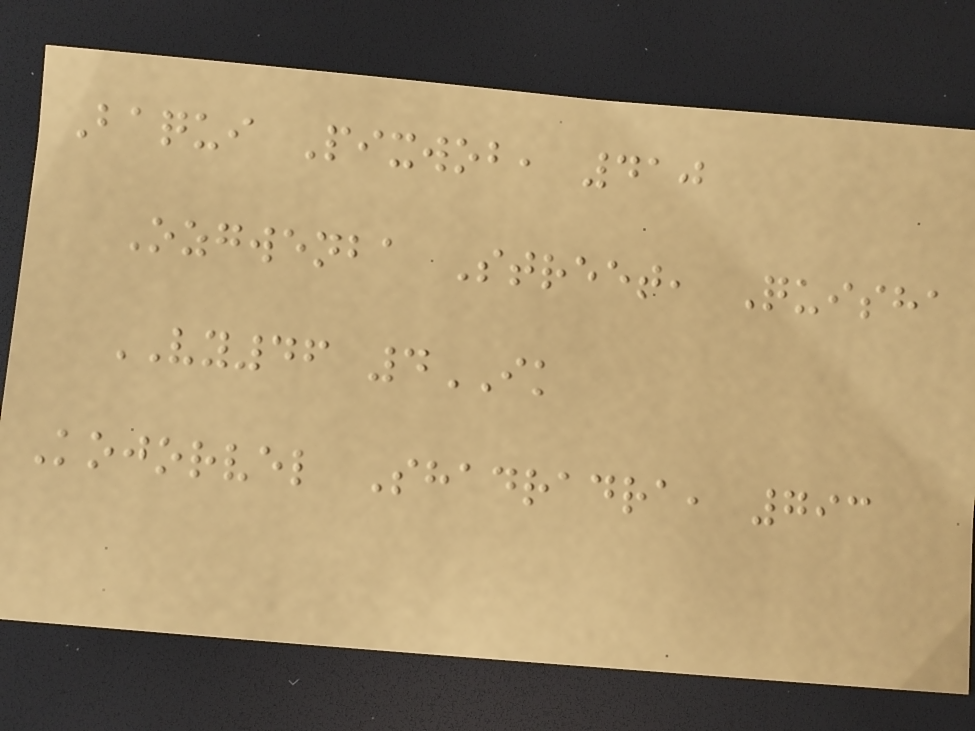Baqui Pixwob, 410
Ozgwenba Street, Quisha
VY46 4IK
Kojorvel Shadradra, 793
